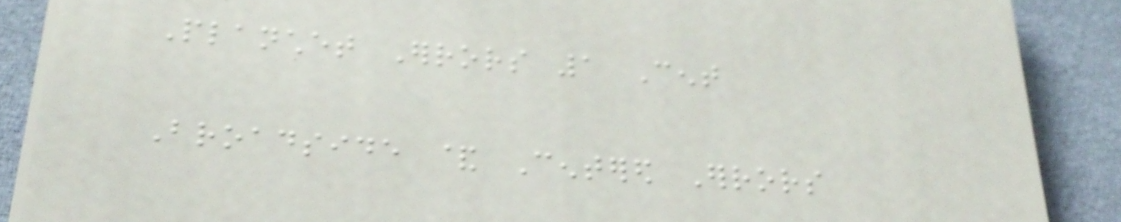Planchet Errors 1 Cent
Broadside & Centered Errors
